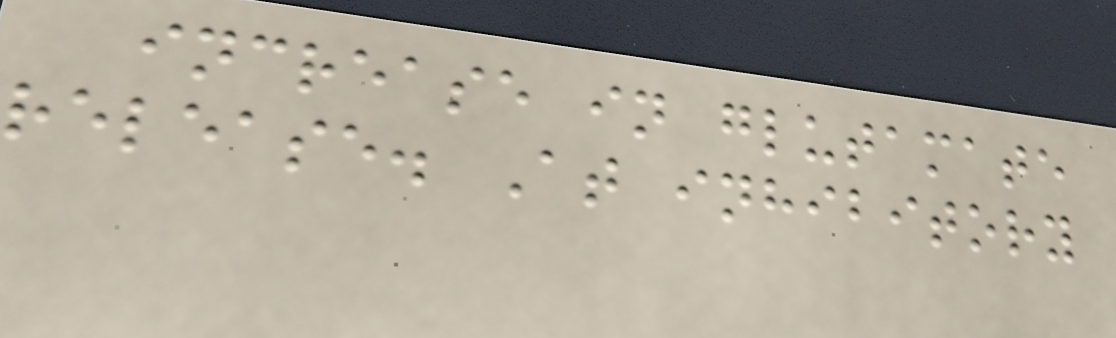increase in glutamate
release. At inhibitory
